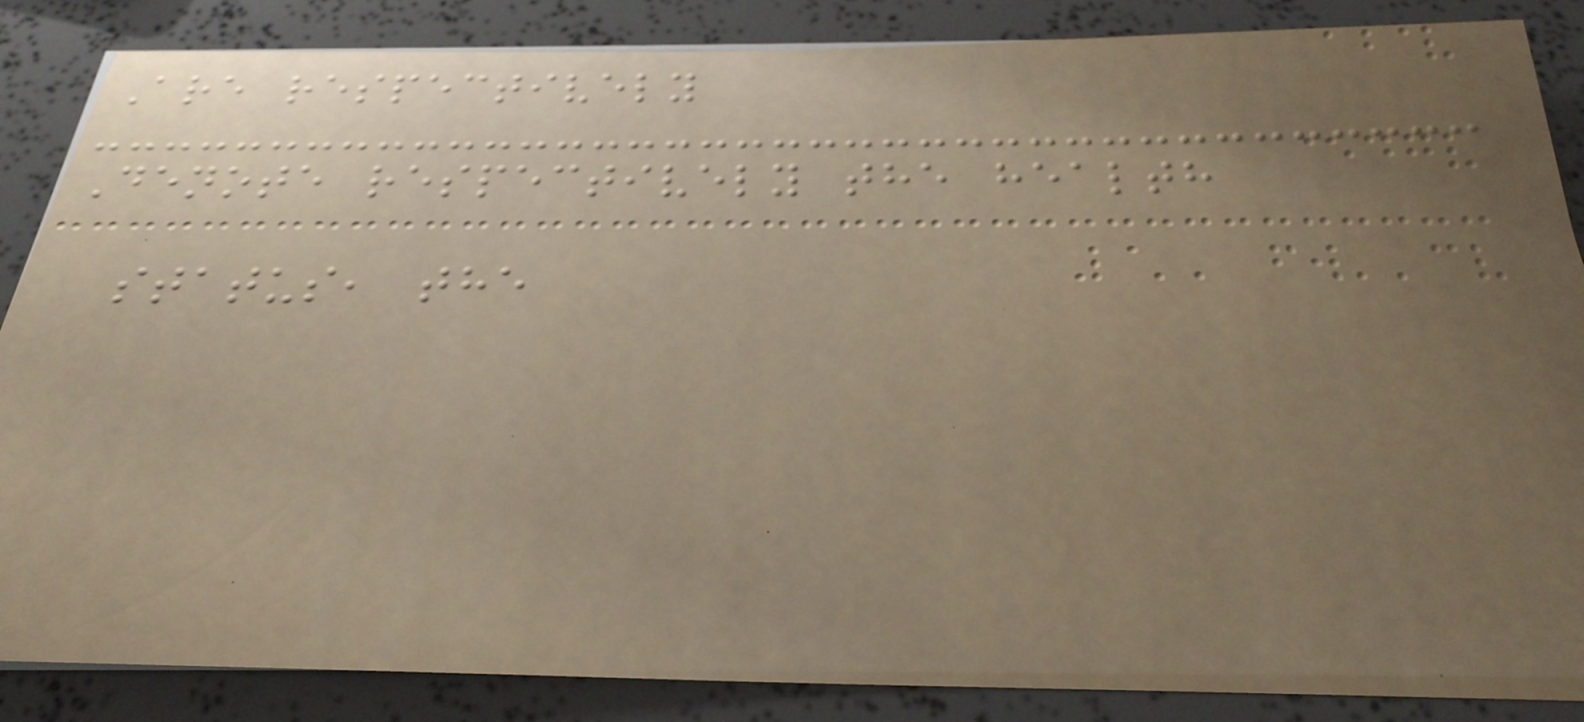Are respectively
Denote respectively the health
status, the
